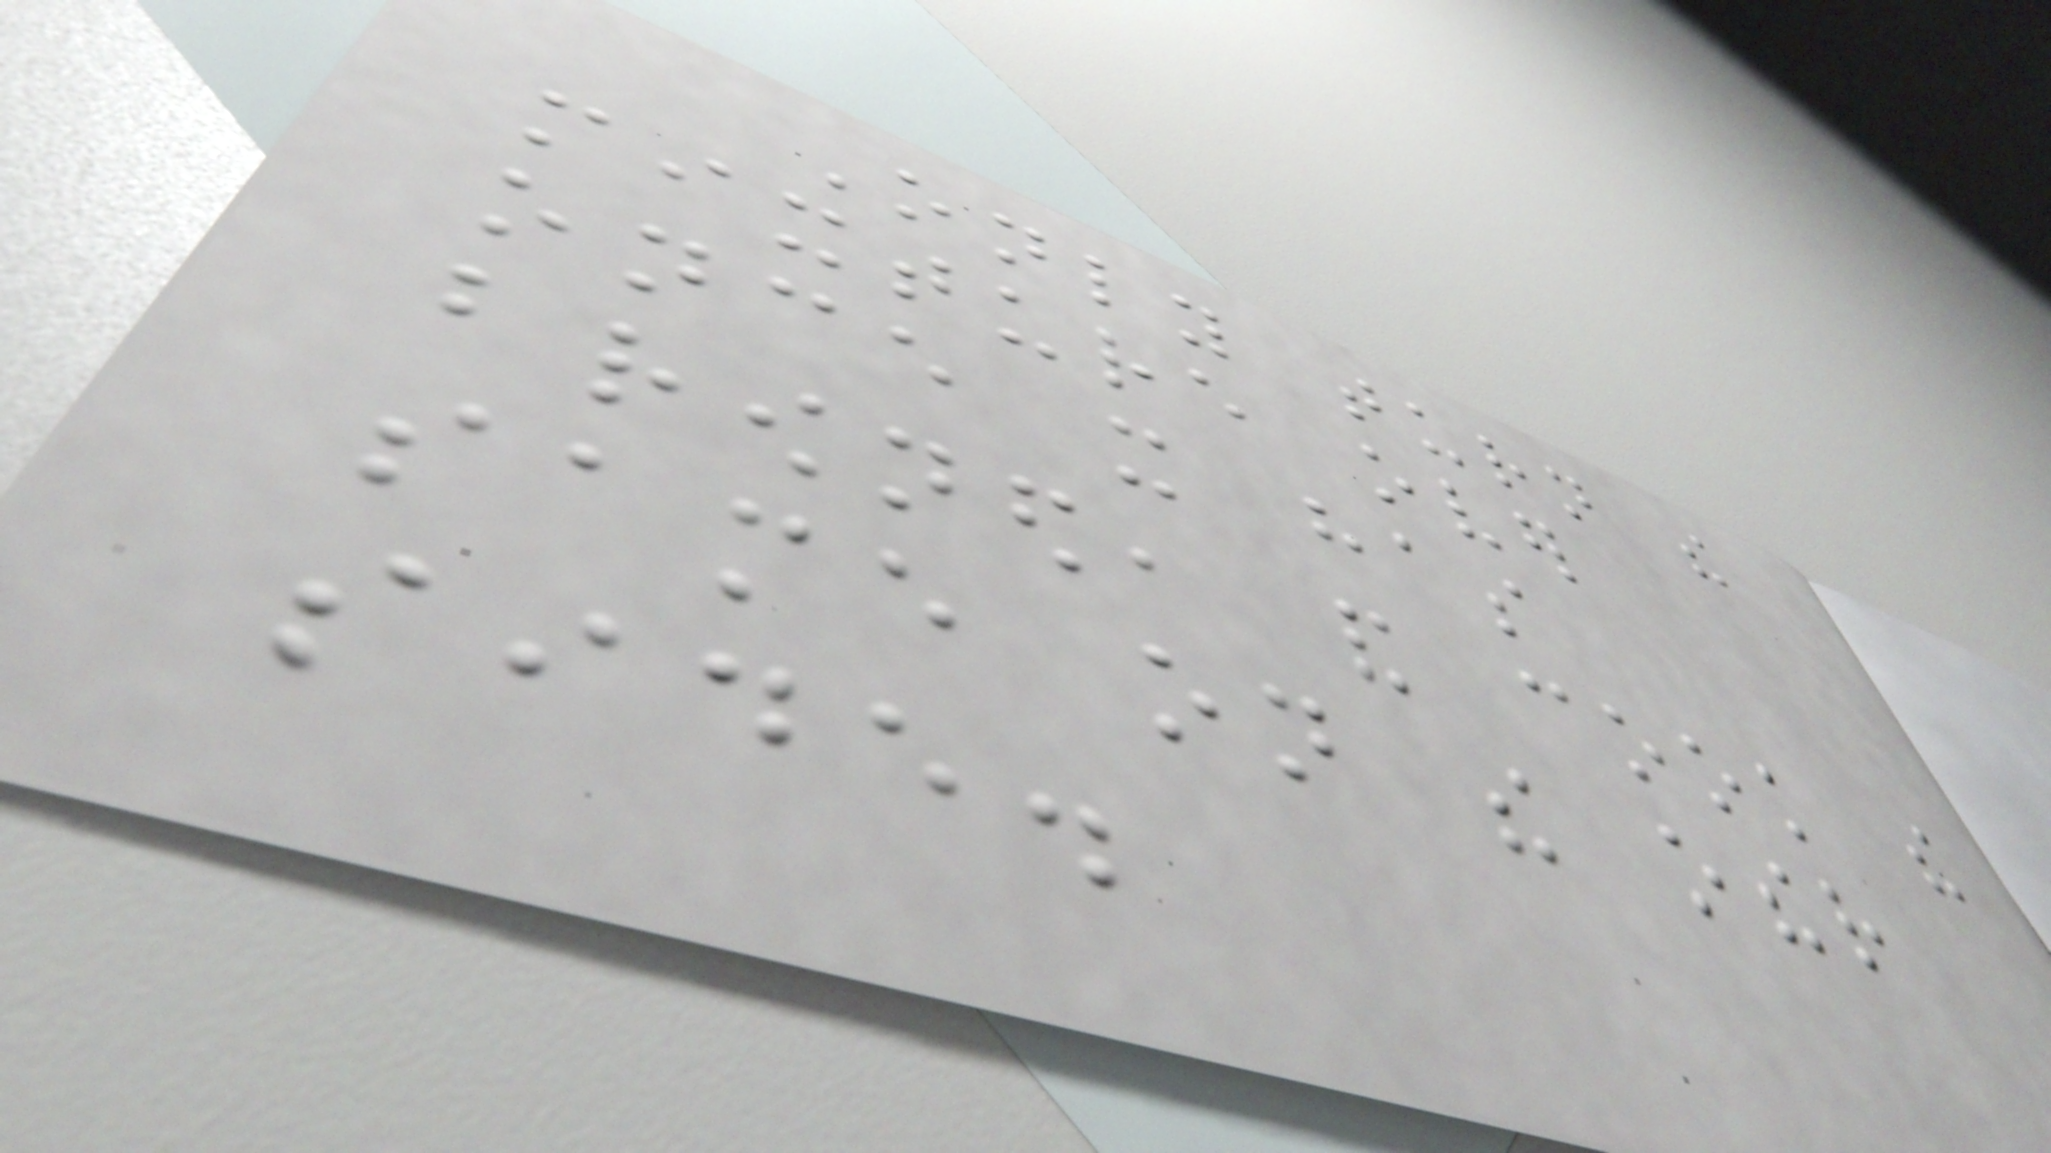Only turn the
mixture over
once it has
browned, and cook the
same on the other
side.
